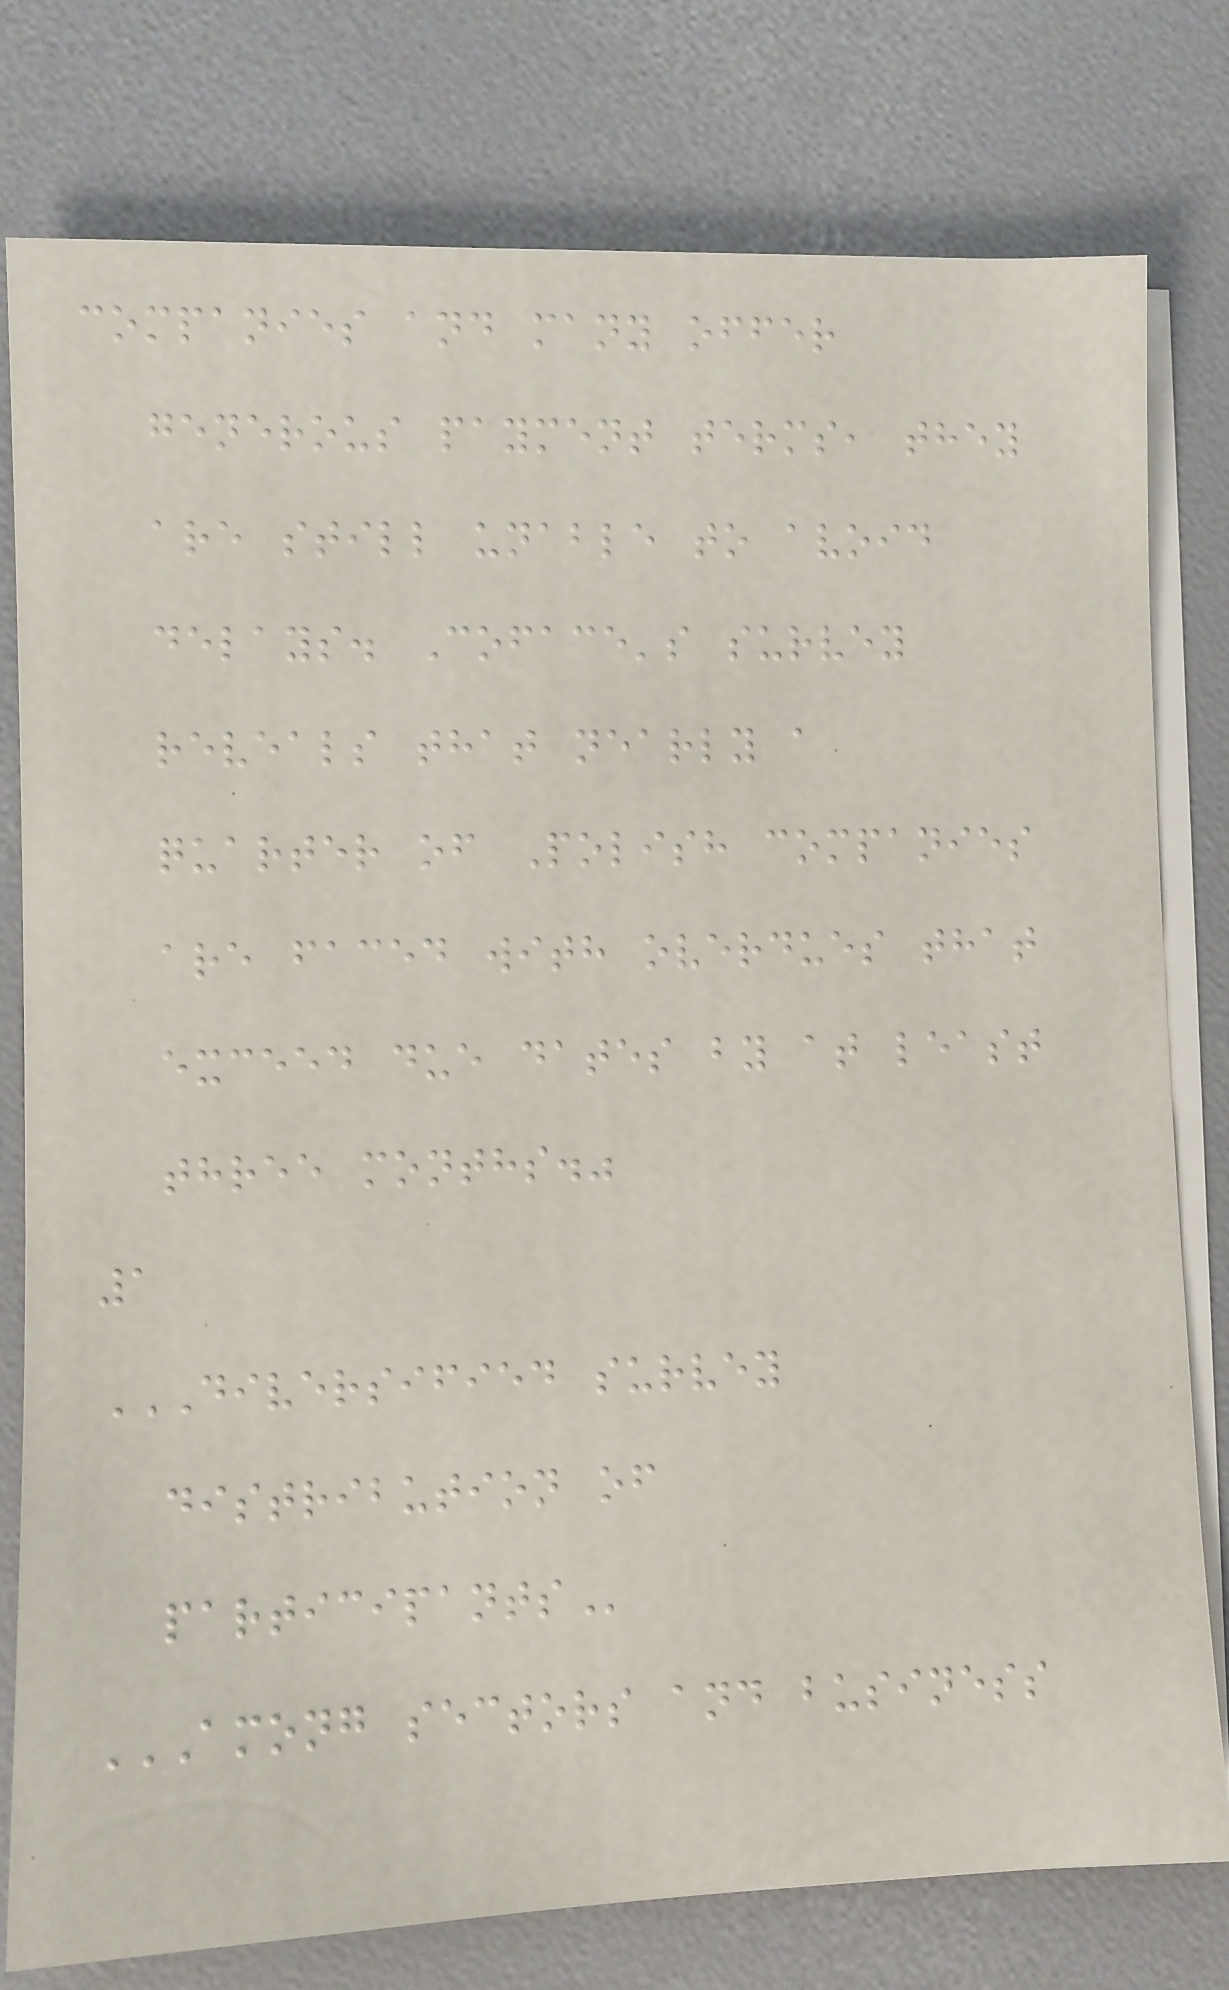companies and many offer
generous payment terms, they
are still unable to avoid
delays. Coface's survey
reveals that nearly a
quarter of Polish companies
are faced with overdues that
exceed due dates by at least
three months."
1
DIVERSIFIED SURVEY
DISTRIBUTION OF
PARTICIPANTS
AMONG SECTORS AND BUSINESS
